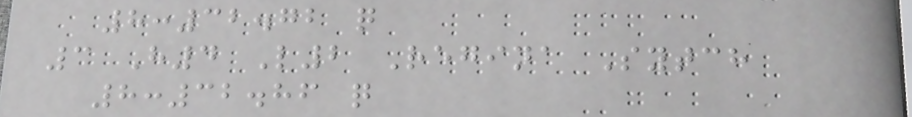8:32.72 q
3 H4 L2 Regina Sytch
8:32.86 q
